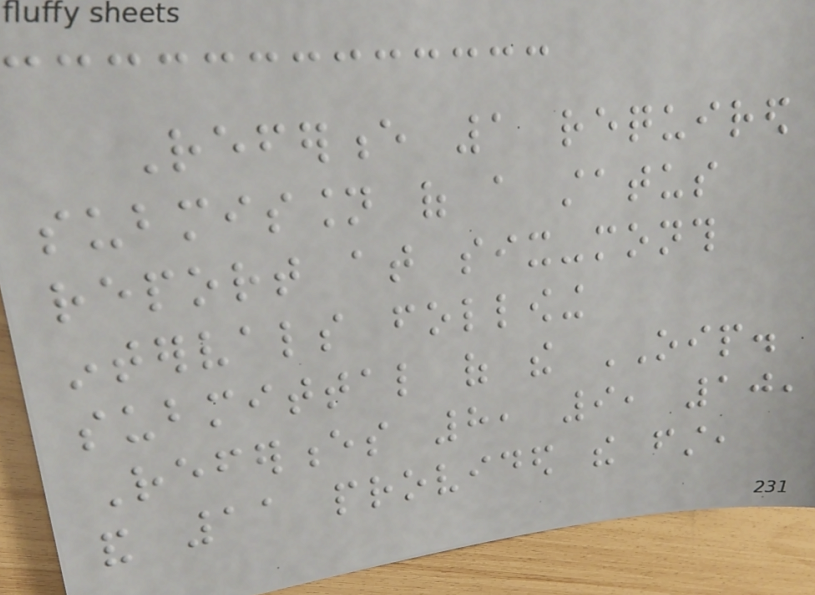Reference 1 required
submission of a status
report at six-month
intervals following
submittal of the OIP.
References 8, 9, 10,
and 11 provided the first,
